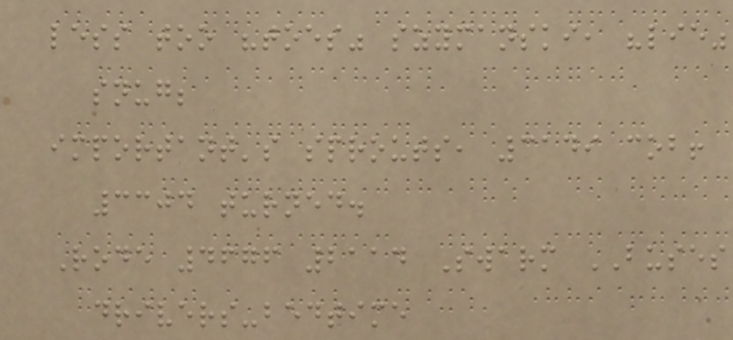less too "toes" szymanski, "lie"
snug;
important's sprouts, 3149 cob!
3304 turned.
Rode 4676 2114 Swarm BUSES
drivers-bedtime
